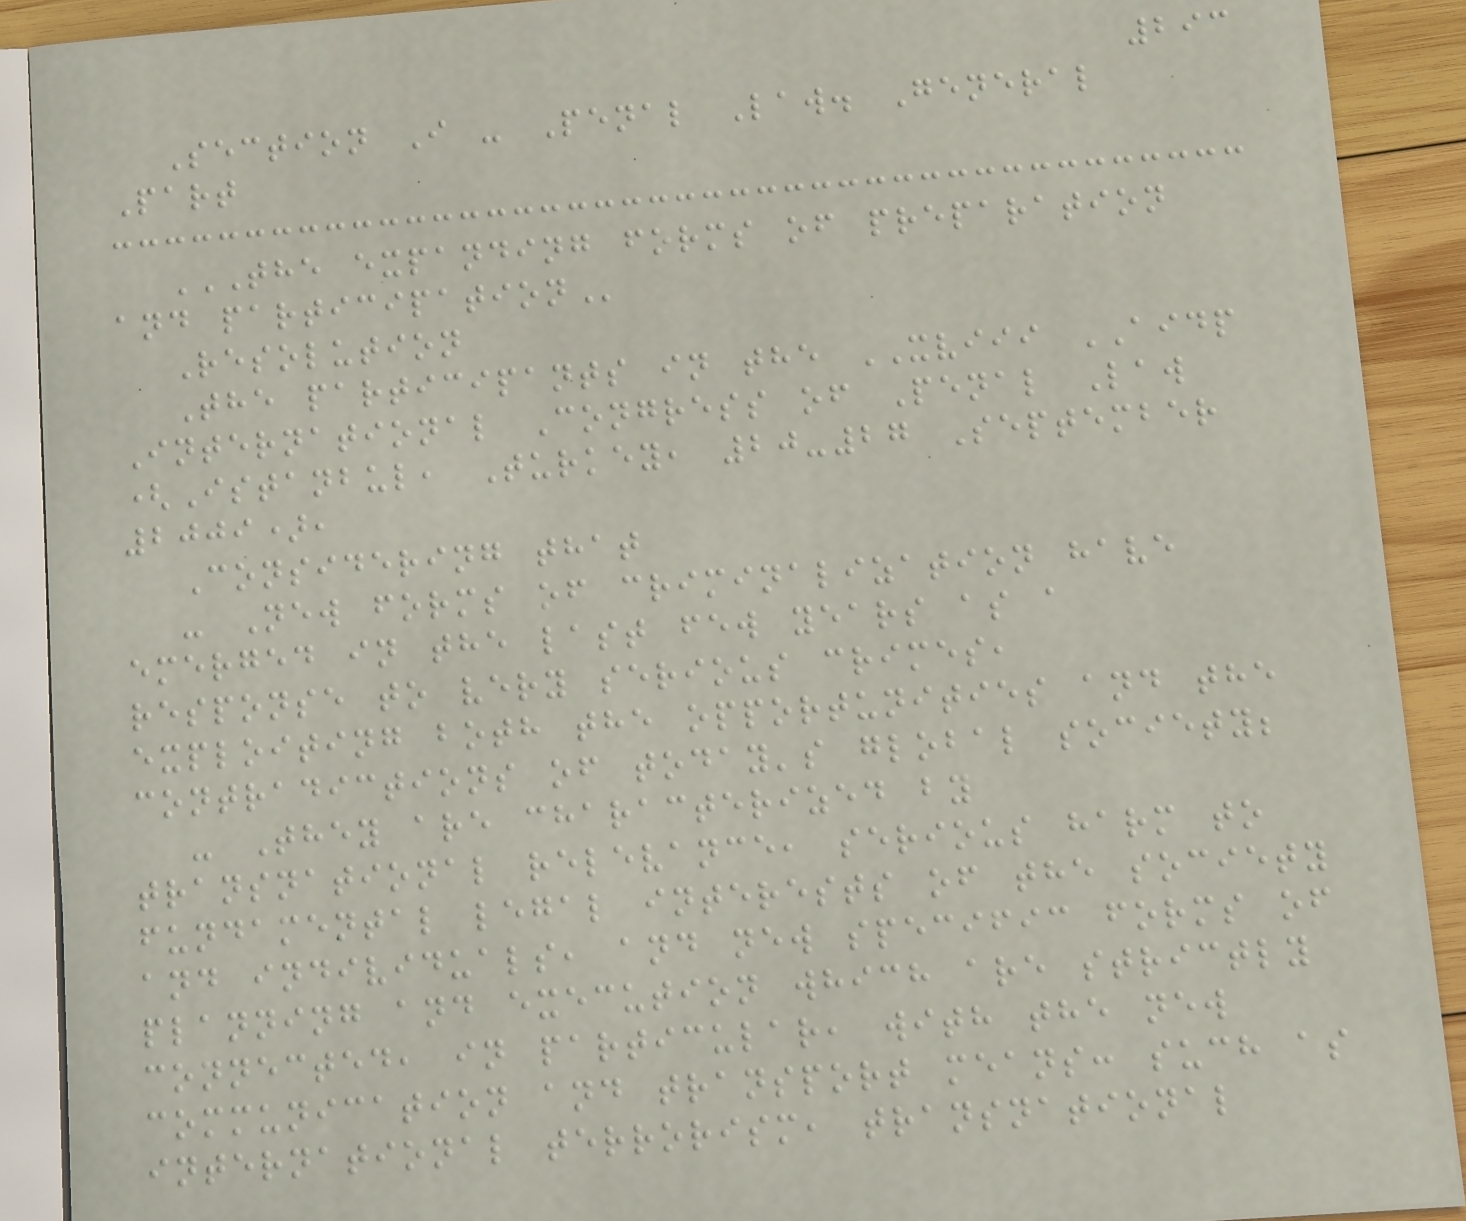293
Section I - Penal Law. General
Part
THE EXPANDING FORMS OF PREPARATION
AND PARTICIPATION
Resolution
The participants in the XVIII AIDP
International Congress of Penal Law
(Istanbul, Turkey, 20-27 September
2009),
Considering that
- New forms of criminalization have
emerged in the last few years as a
response to very serious crimes,
exploiting both the opportunities and the
contradictions of today's global society;
- They are characterized by
transnational relevance, serious harm to
fundamental legal interests of the society
and individuals, and new specific forms of
planning and execution which are strictly
connected, in particular, with the new
communication and transport means: such as
international terrorism, transnational
